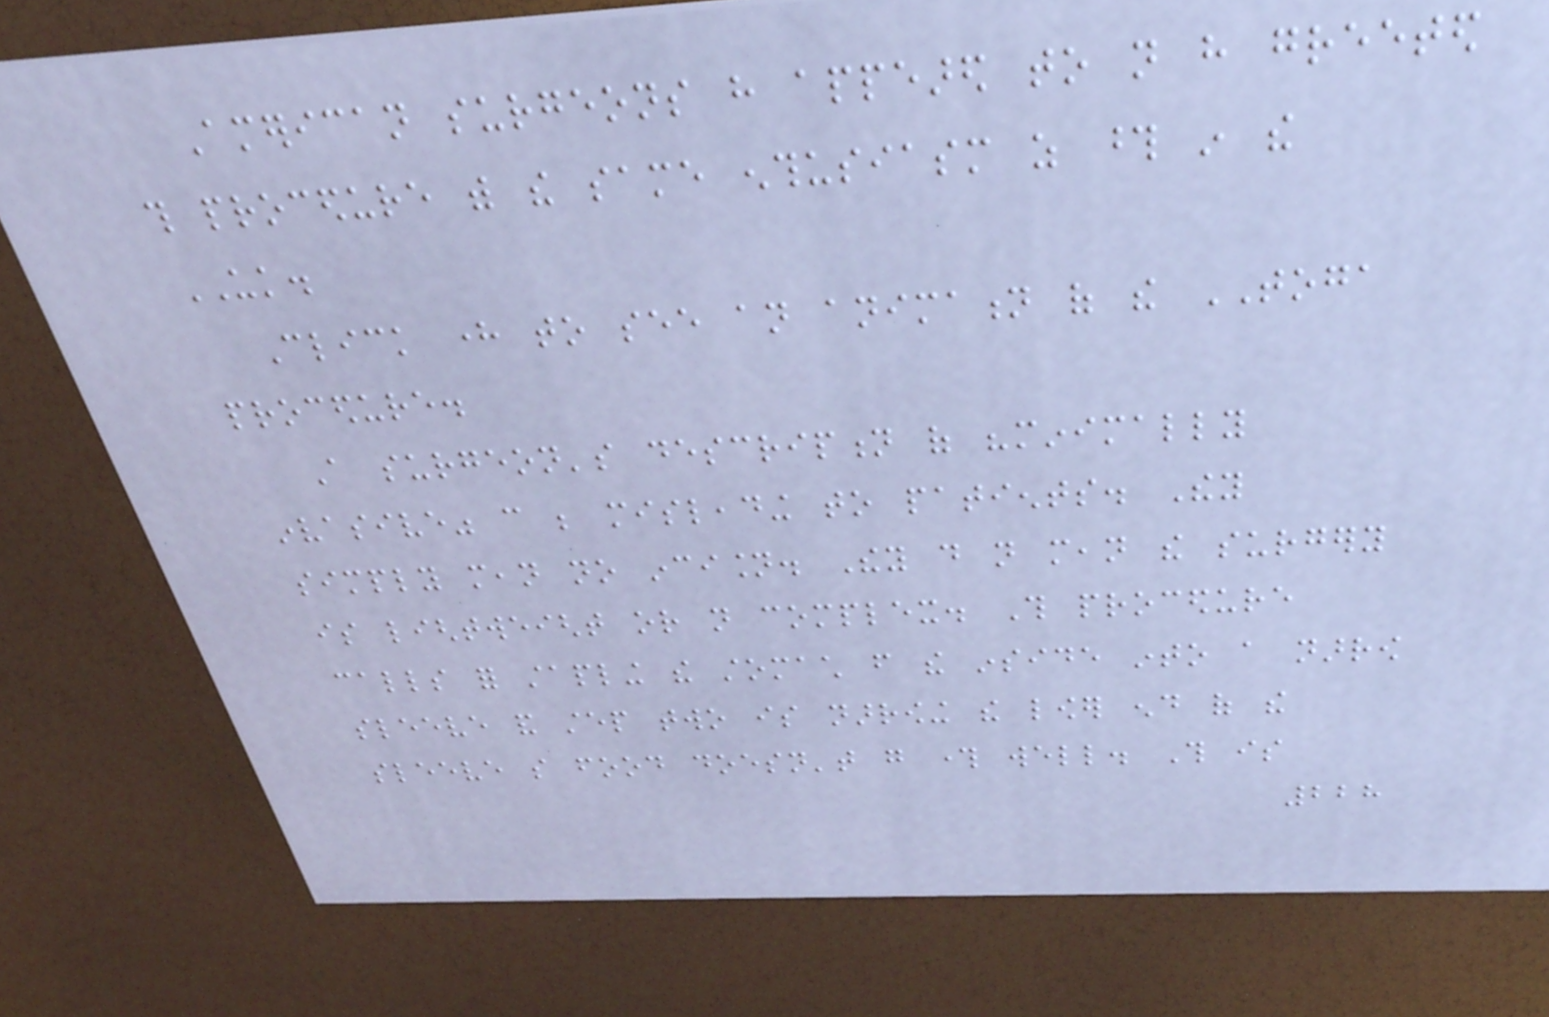American surgeons have appeared to not have greeted
this procedure with the same enthusiasm as those in the
UK.
Click here to see an animation of the TOGA
procedure.
A surgeon's description of "minimally
invasive" can be misleading to patients. They
simply mean no incision. They do not mean the surgery
is lightweight or not complex. This procedure
calls for stapling the stomach from the inside into a narrow
sleeve and step two is narrowing the lower end of the
sleeve so food doesn't go through well. This is
228
